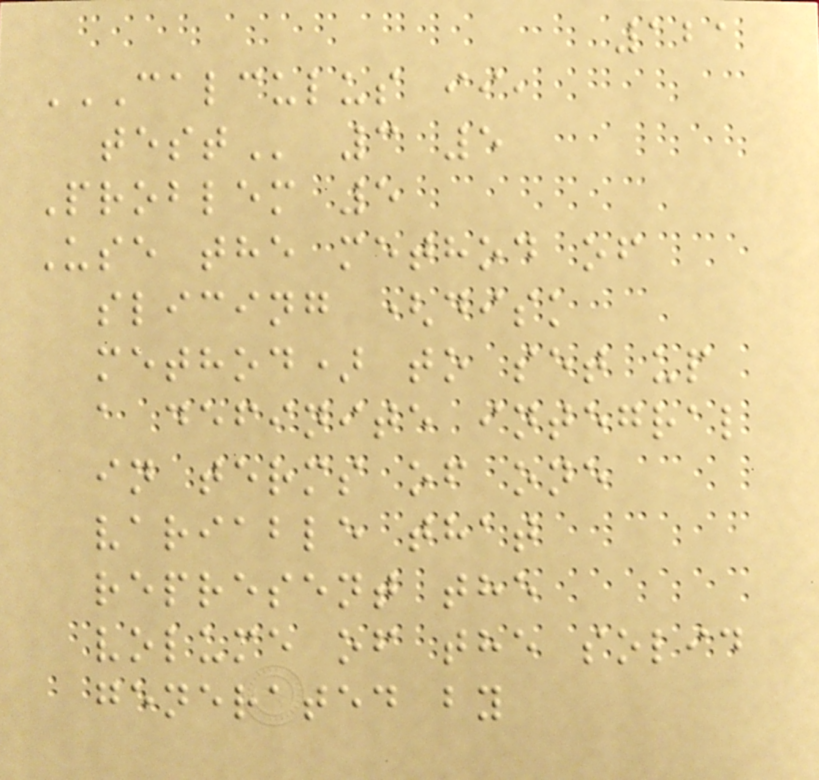121
CALCULUS II,
TEST 3 5
Problem 5
Use the method of
slicing (disk
method) to set up
a definite integral
in terms of one
variable that
represent the
volume of the solid
generated by
